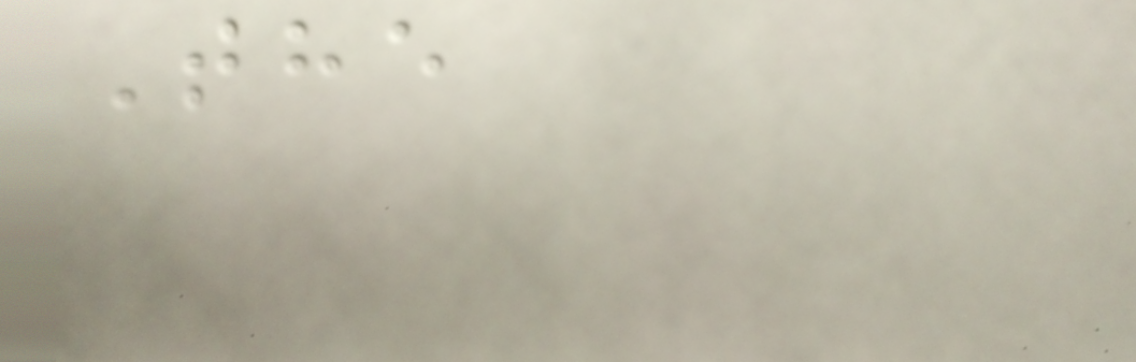The
